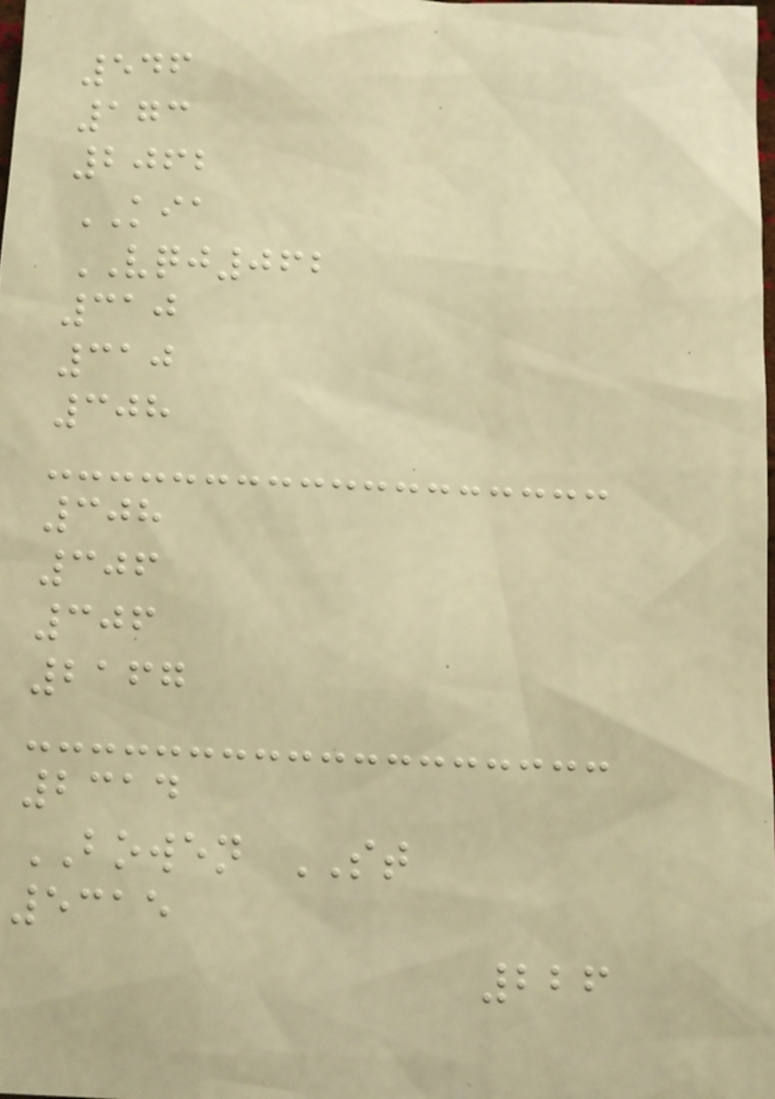546
173
2062
KIA
VQJ062
310
310
308
308
306
306
2167
2314
BOWEN ST
5315
226
